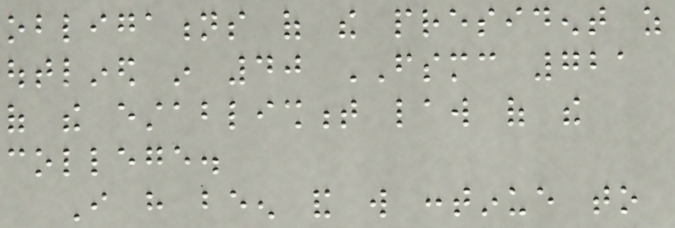obligations of the president as
outlined in 40 FSMC 721
of the establishment law of the
college.
I have been and will continue to
